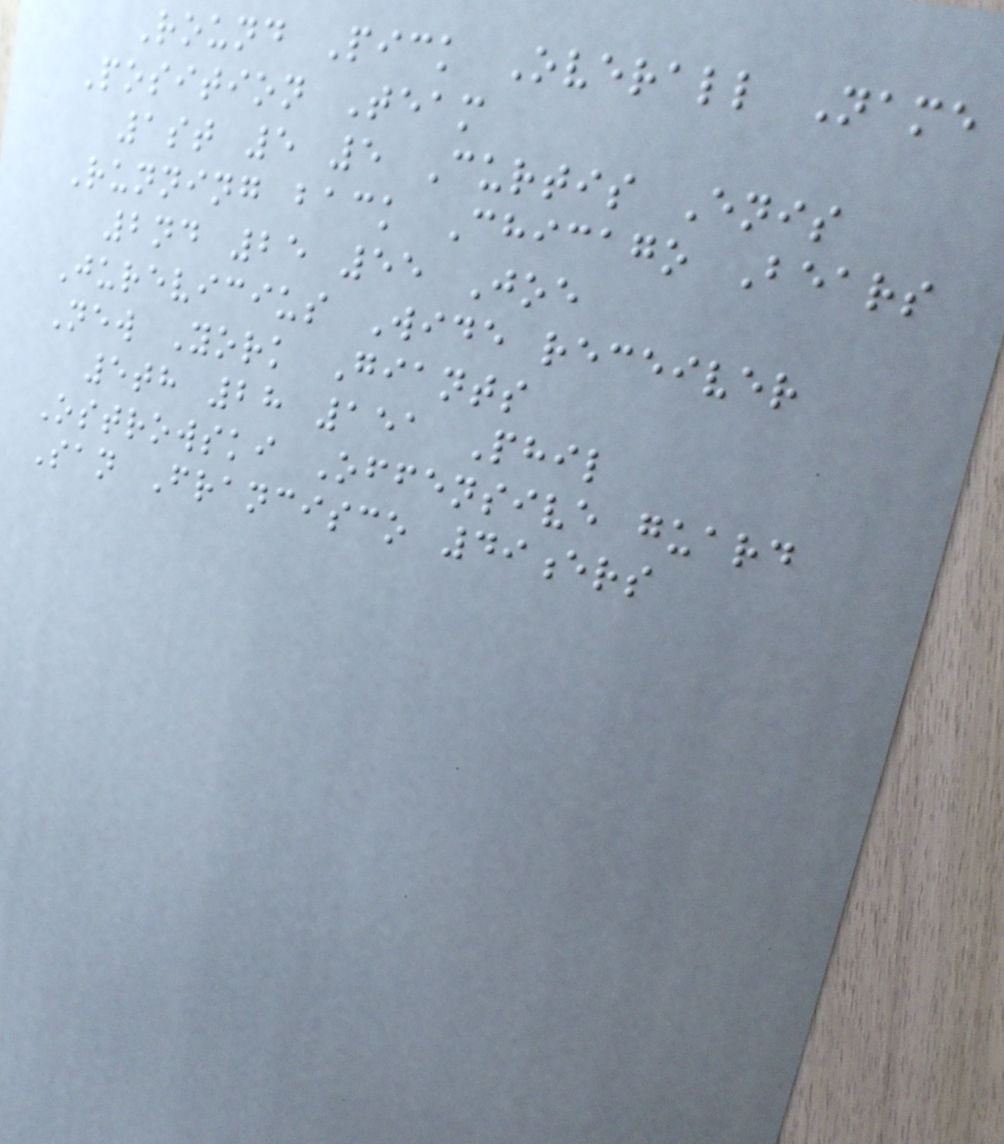Round Pick Overall Name
Position Team
1st 5 5 Curtis Enis
Running back Chicago Bears
2nd 25 55 Joe
Jurevicius Wide receiver
New York Giants
5th 28 151 Phil
Ostrowski Offensive guard
San Francisco 49ers
